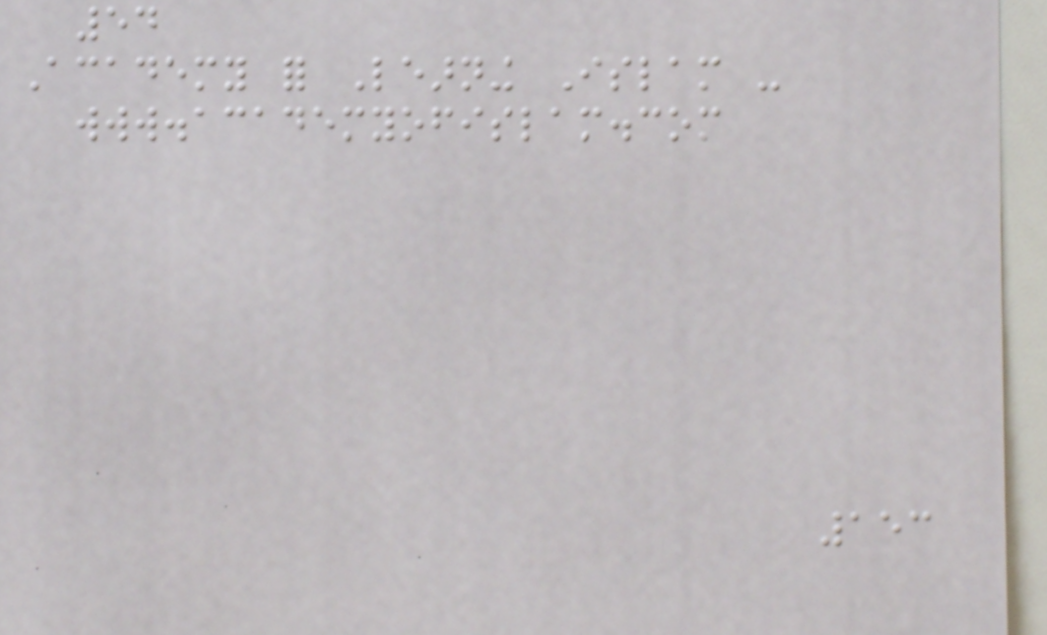54
Academy for Learning Islam -
www.academyofislam.com
153
